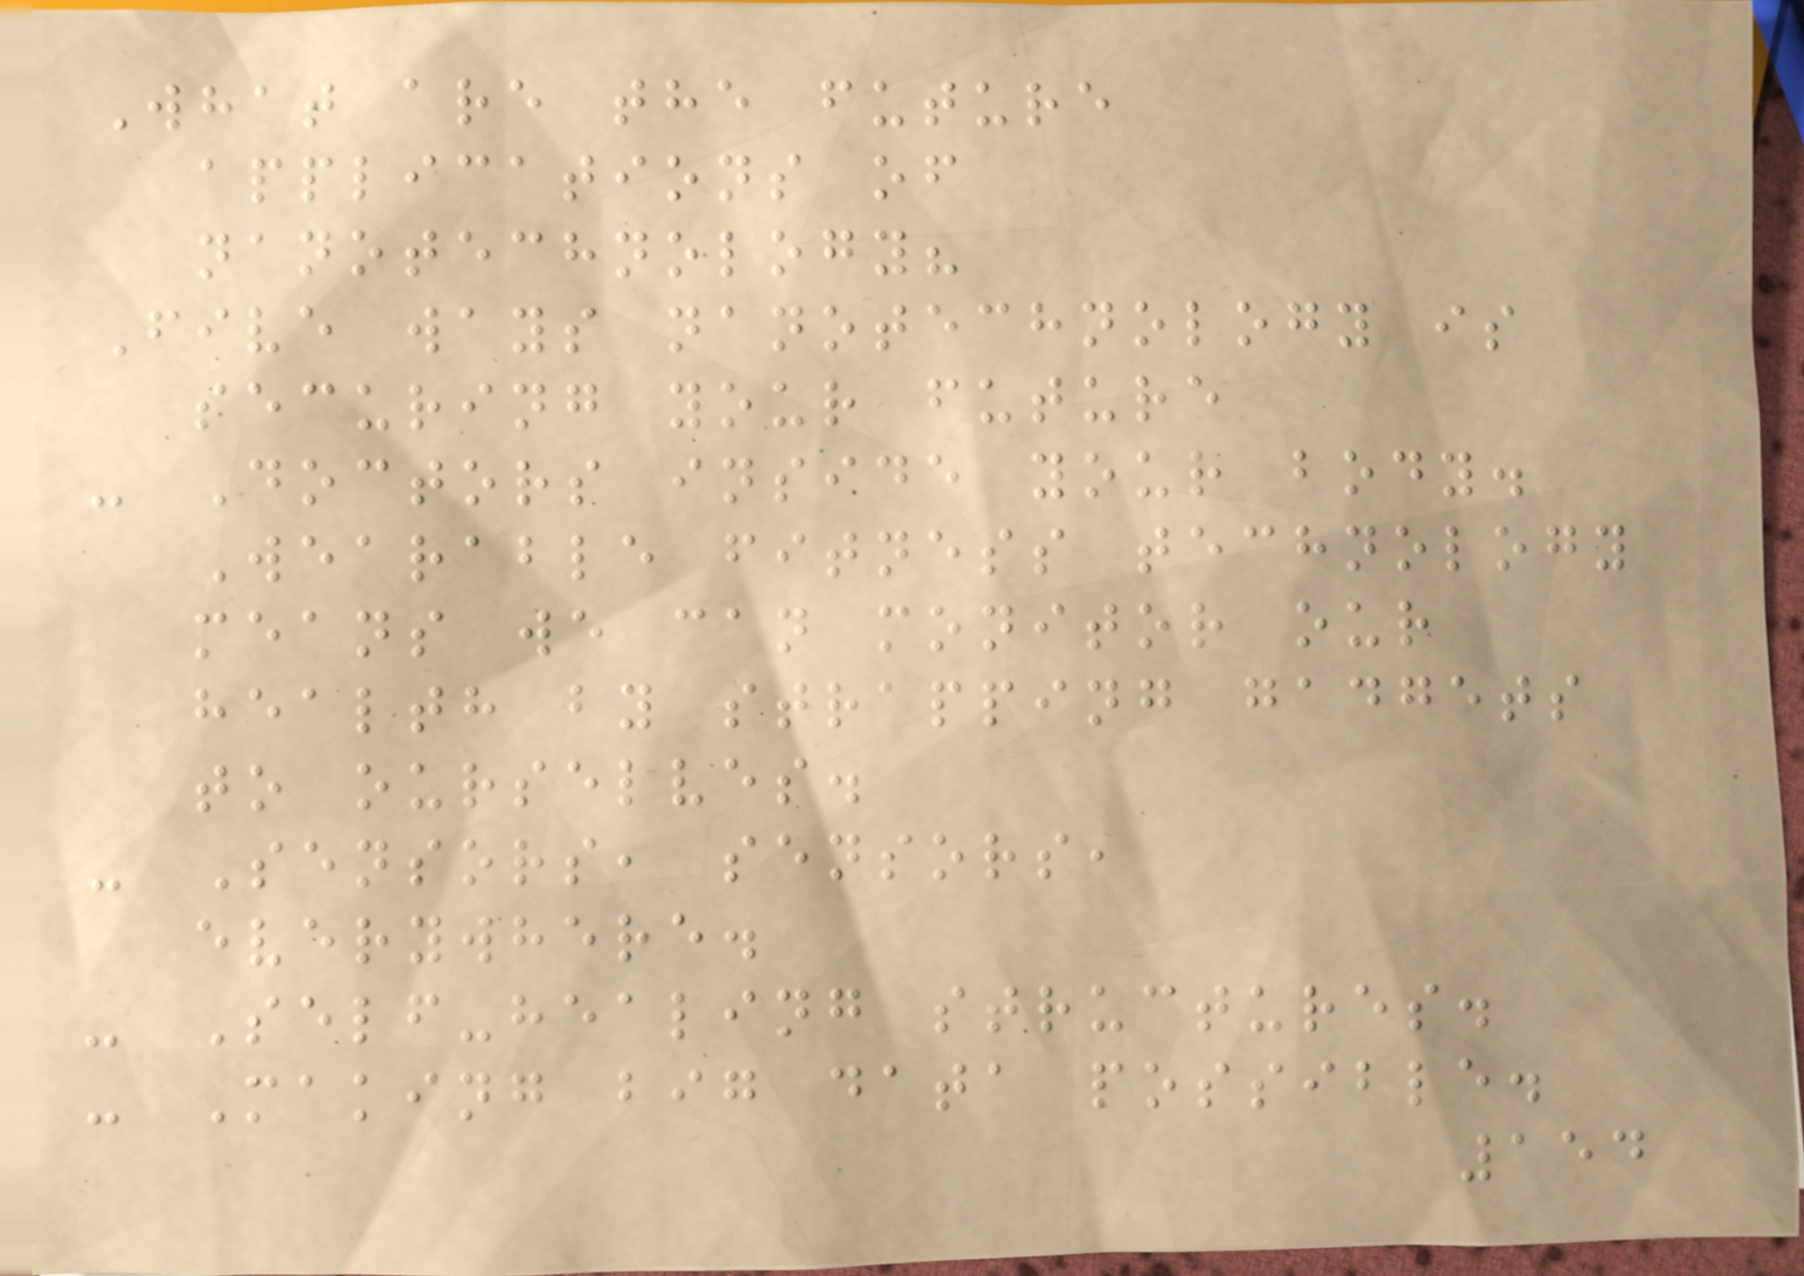What are the future
applications of
nanotechnology?
Five ways nanotechnology is
securing your future
- Doctors inside your body.
Wearable fitness technology
means we can monitor our
health by strapping gadgets
to ourselves.
- Sensors, sensors,
everywhere.
- Self-healing structures.
- Making big data possible.
154
